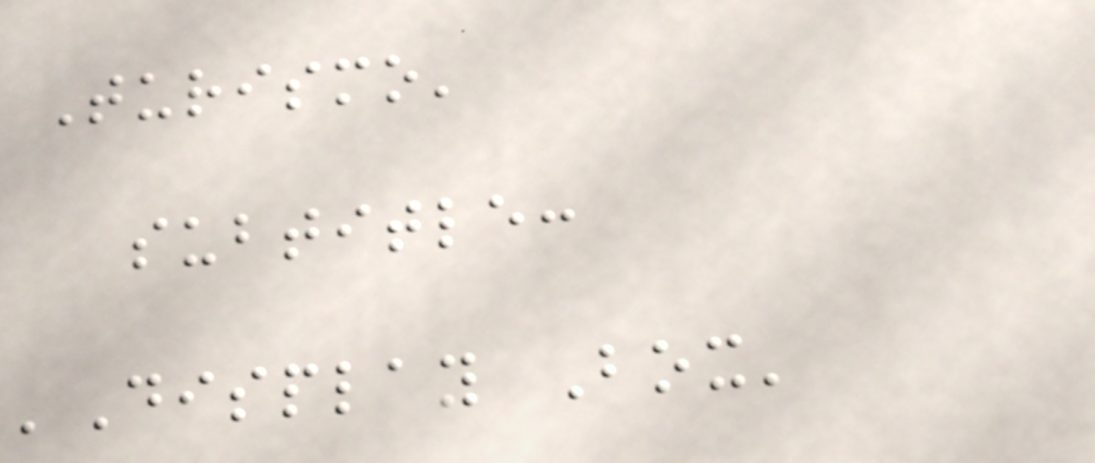Turismo'
subtitle:
'Display Box'
